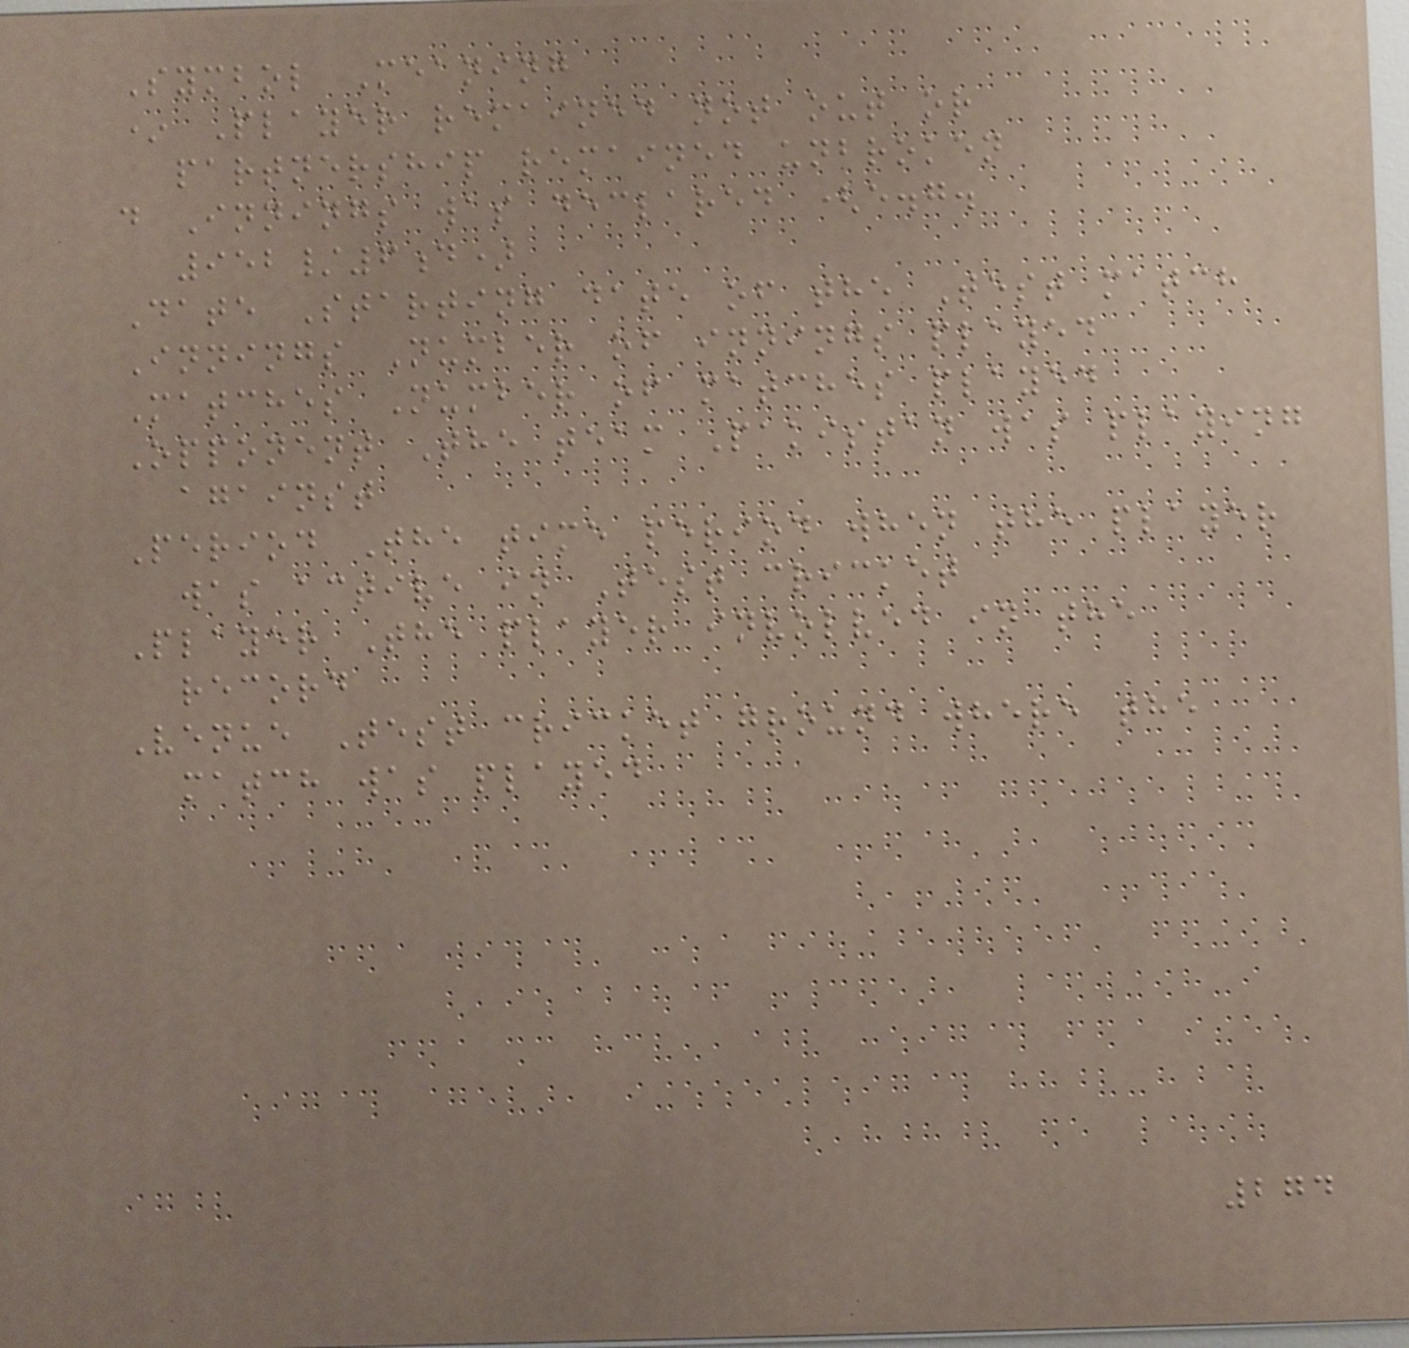Symbol Meaning
* Player remained not out or
partnership remained unbroken
d Innings was declared (e.g.
952/6d)
Date Starting date of the Test match
Innings Number of innings played
Matches Number of matches played
Opponent The team Pakistan was playing
against
Period The time period when the player
was active in Test cricket
Player The player involved in the
record
Venue Test cricket ground where the
match was played
274
